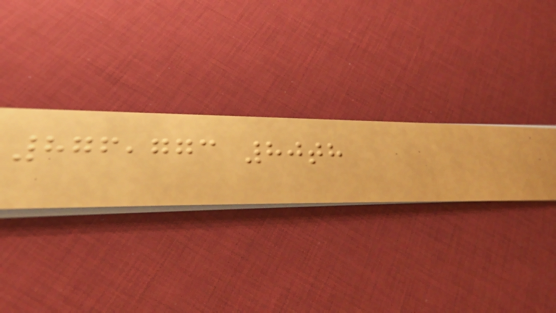876,773 80th
